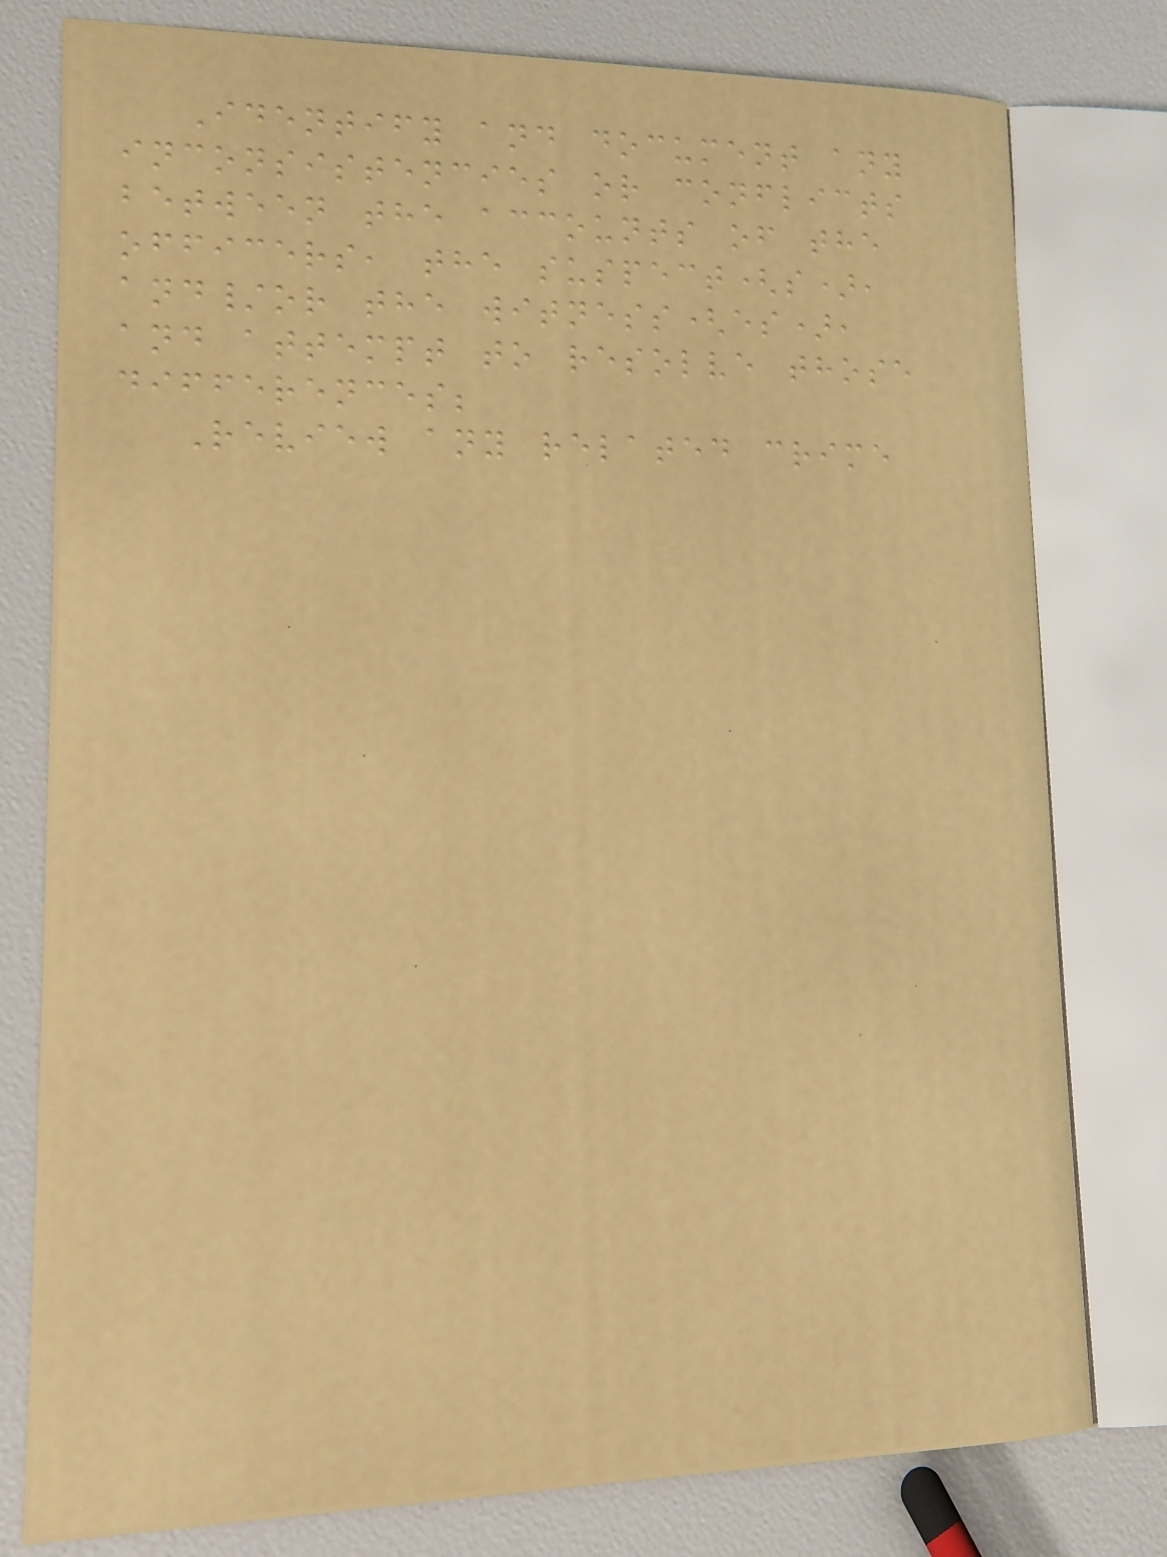Identify and document any
inconsistencies or conflicts
between the accounts of the
officers, the suspect(s),
and/or the witness(es),
and attempt to resolve those
differences;
Review any related crime
